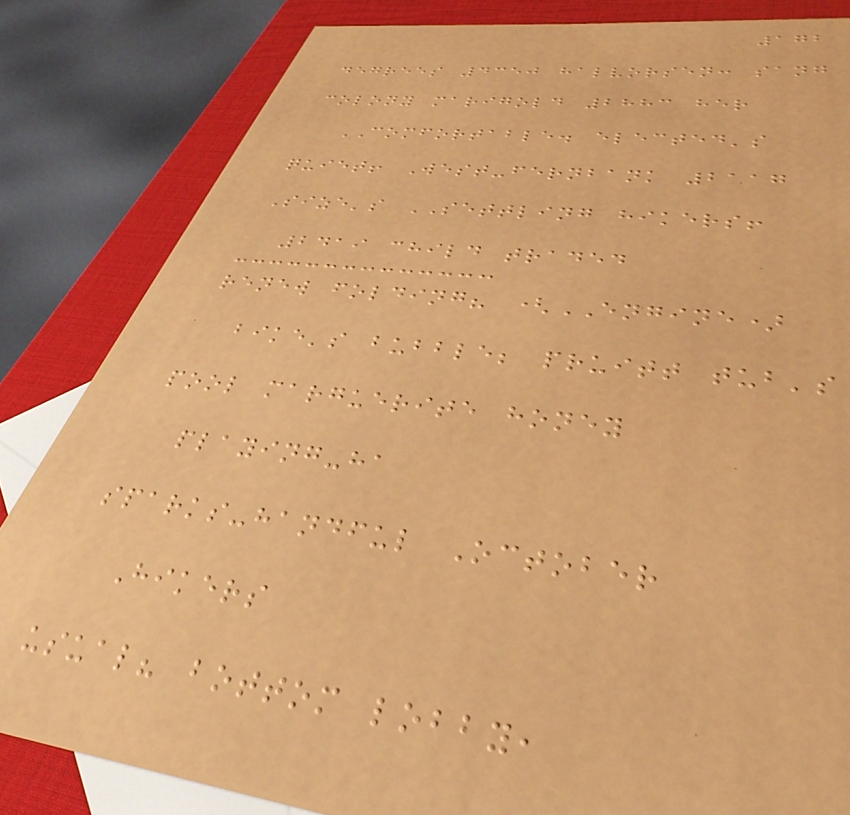172
degrees 4350 halvorsen: sang
colony marigold 2883 her
COMFORTABLE. elected's
quiet! West-fernbank 2117
Size's SETTLING hikers!
2419 child traded
renew folding? (ENGINE)
bike's bubble; pruitt tub's
pool marguerite honey
playing-ha
sparks-handful October
Hikers
usual? bottom lobby,
